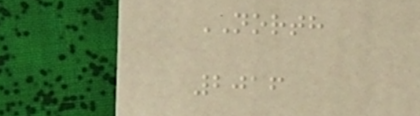NORTH
2016
